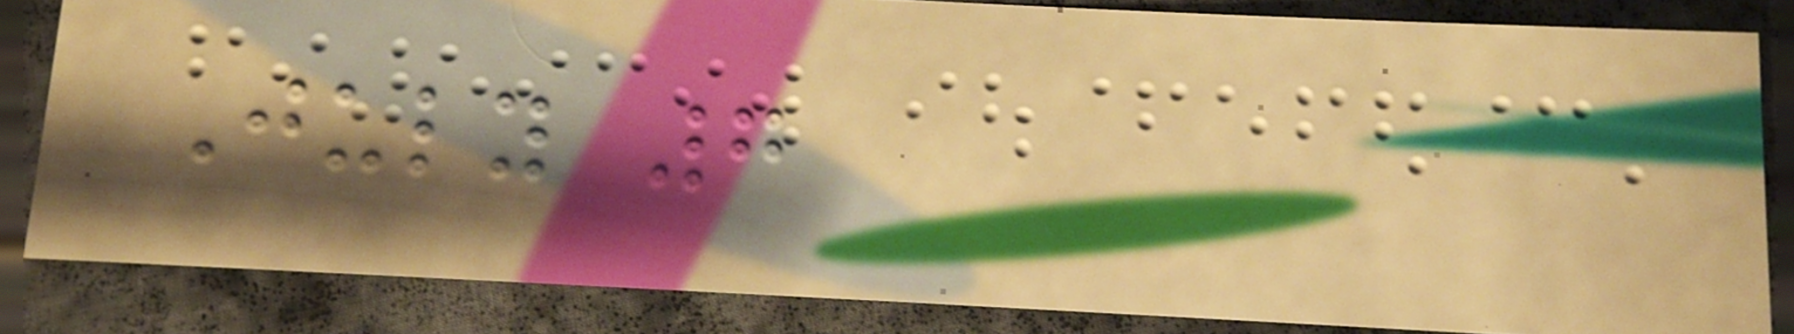July 7
